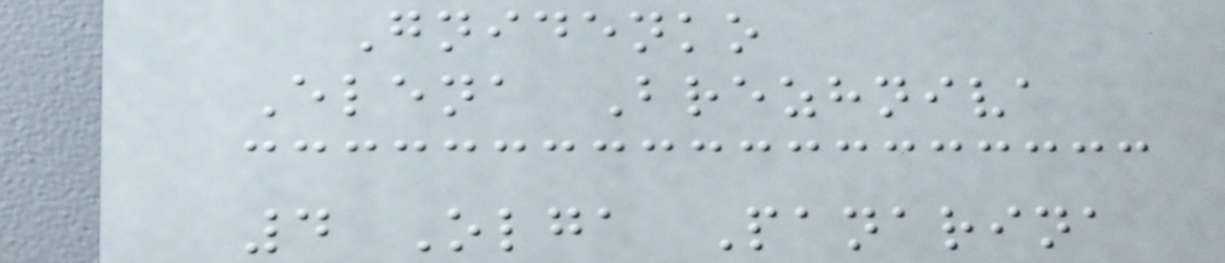Gnidenko
Elena Brezhniva
4 Olga Panarina
